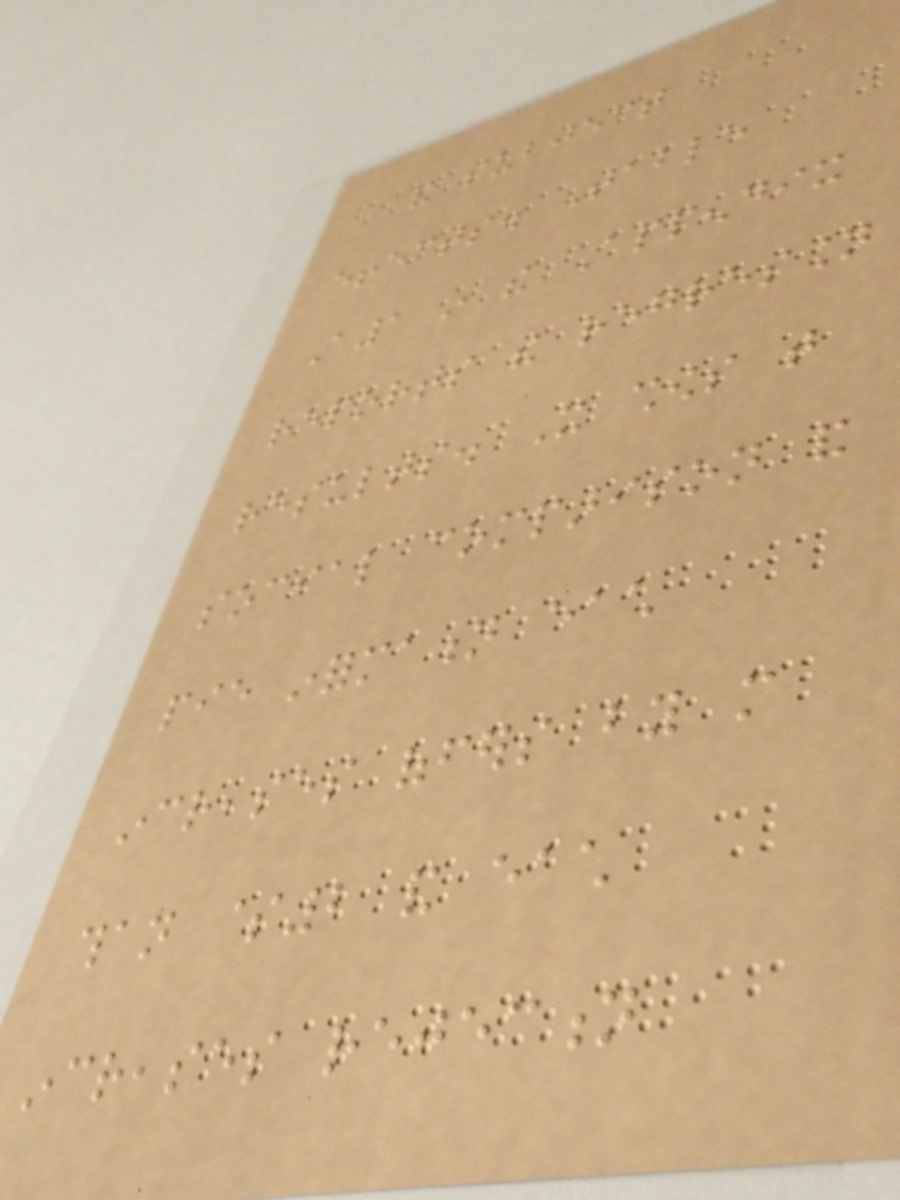and subject
effects. Table
A1 in the Appendix
reports the regression
results. It shows that
social comparison and
pie information each
increases offers by more
than $2 and each
increases rejection
